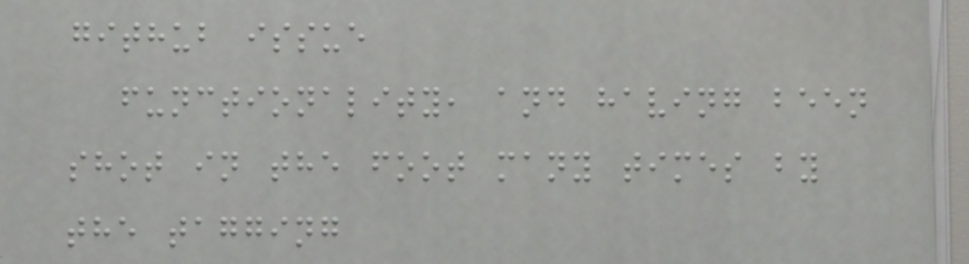github issue
functionality, and having been
shot in the foot many times by
the tagging
